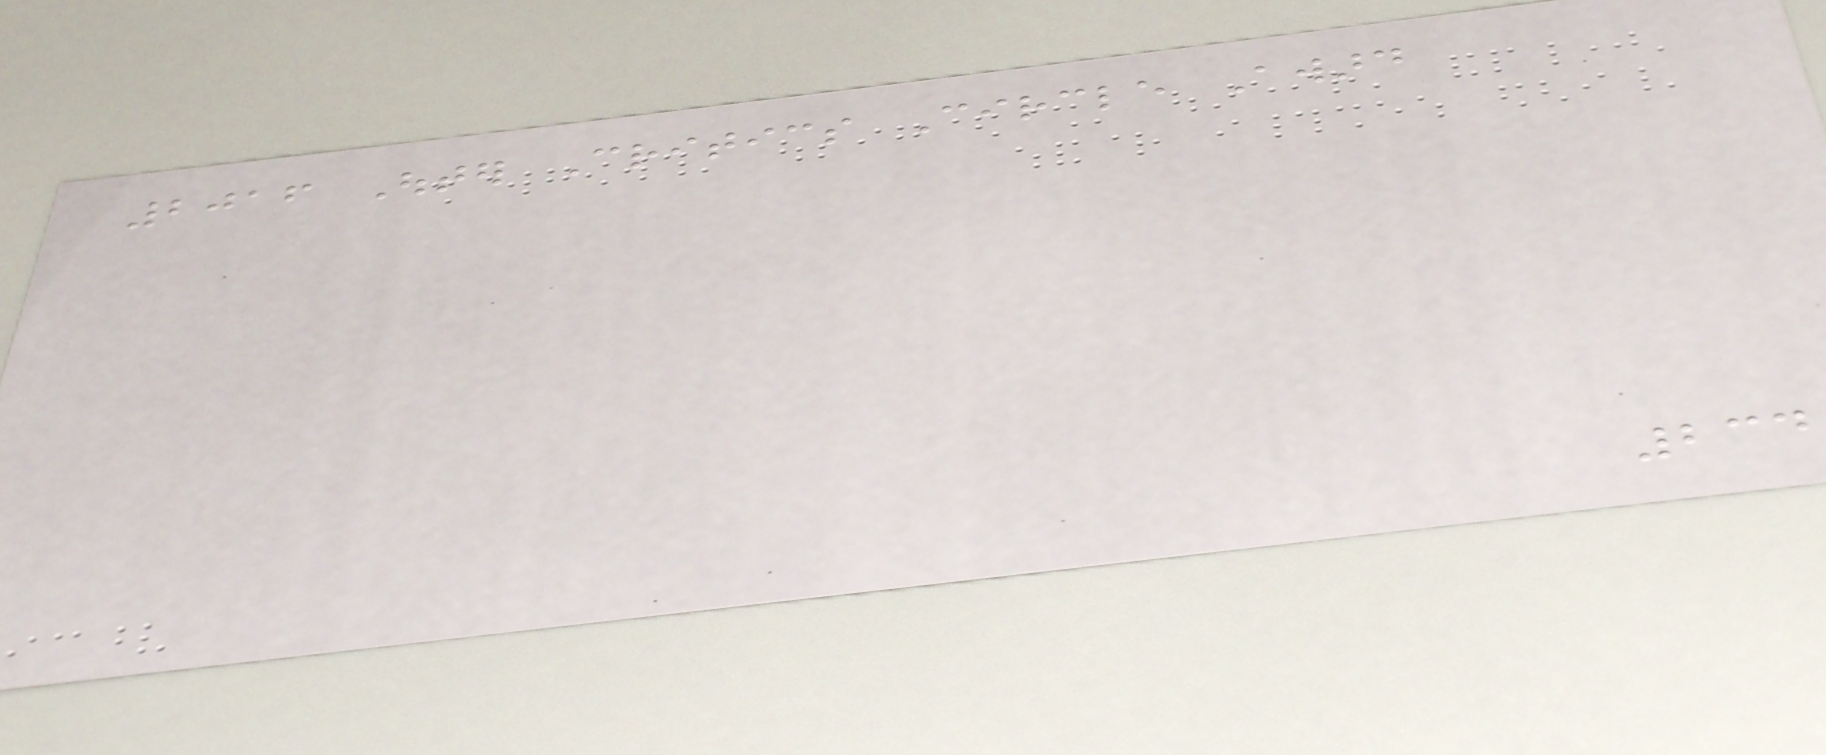2016 Outer Critics Circle Award
234
